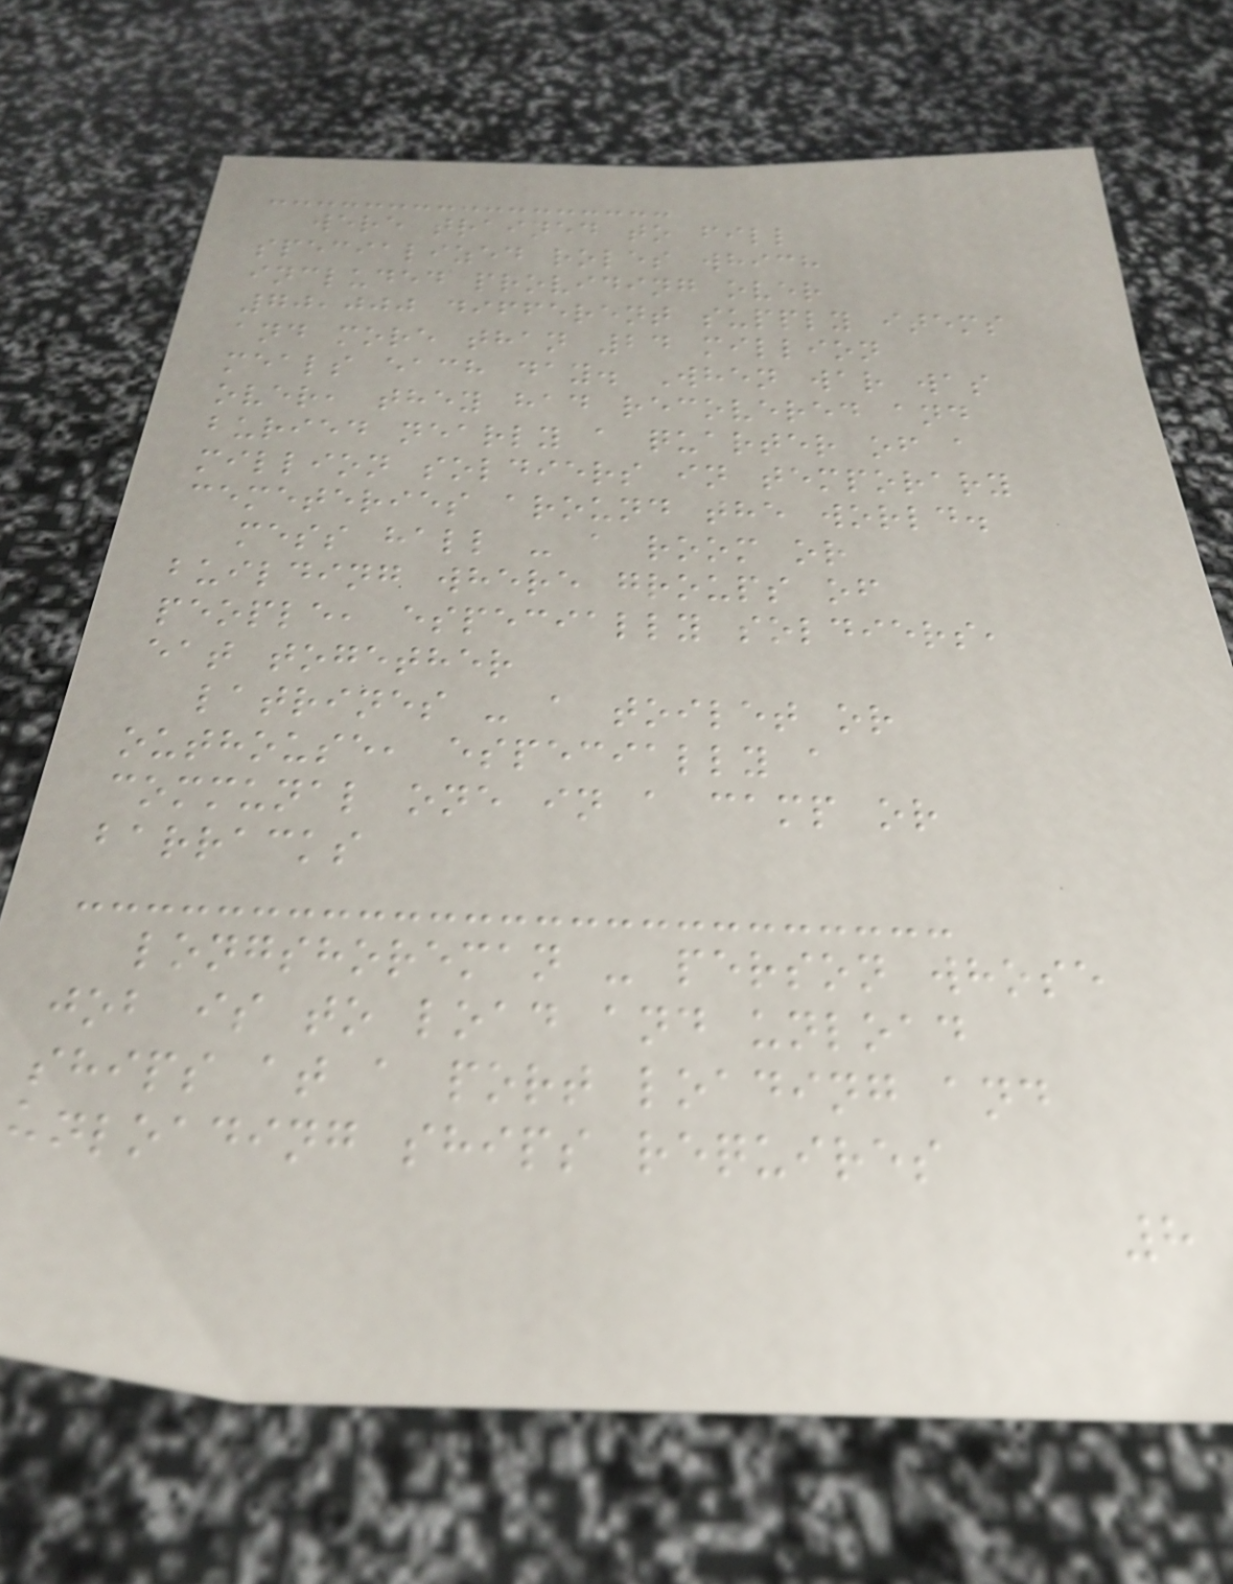were trained to fill
specialized roles which
included providing over
70,000 different supply items
and more than 24 million
meals each day. When war was
over, they had recovered and
buried nearly a quarter of a
million soldiers in temporary
cemeteries around the world.
mess hall - a room or
building where groups of
people, especially soldiers,
eat together
latrines - a toilet or
outhouse, especially a
communal one in a camp or
barracks
longshoreman - person whose
job is to load and unload
ships at a port loading and
unloading ships requires
8
